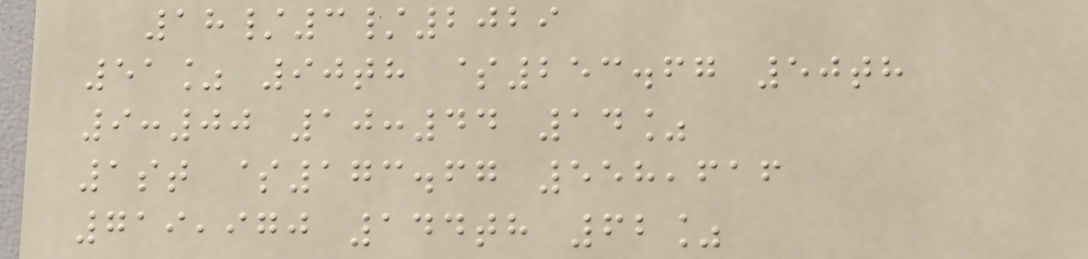18/3/2029
51% 90th $253.67 50th
9:00 10:44 14%
1st $173.67 558,616
719,970 144th 62%
